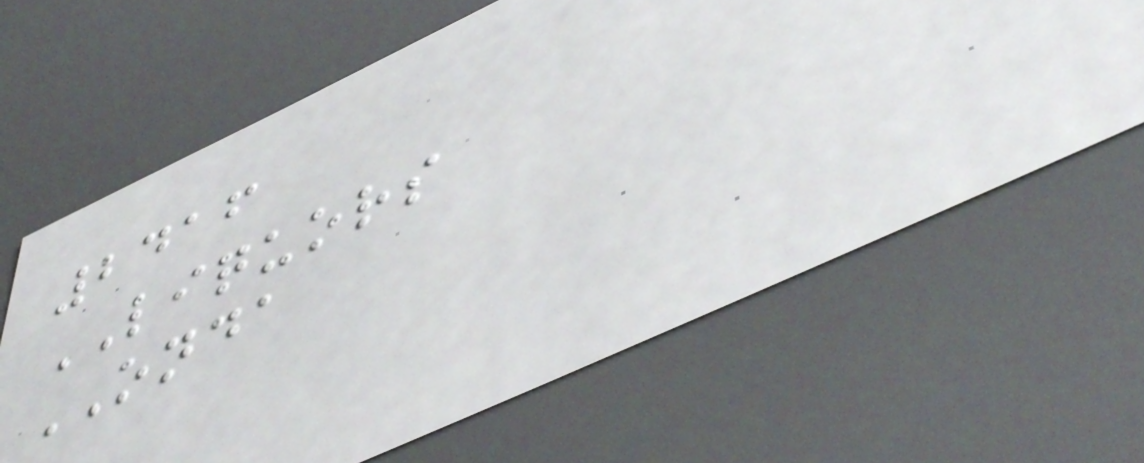2416
LIQUORS
ONDA
